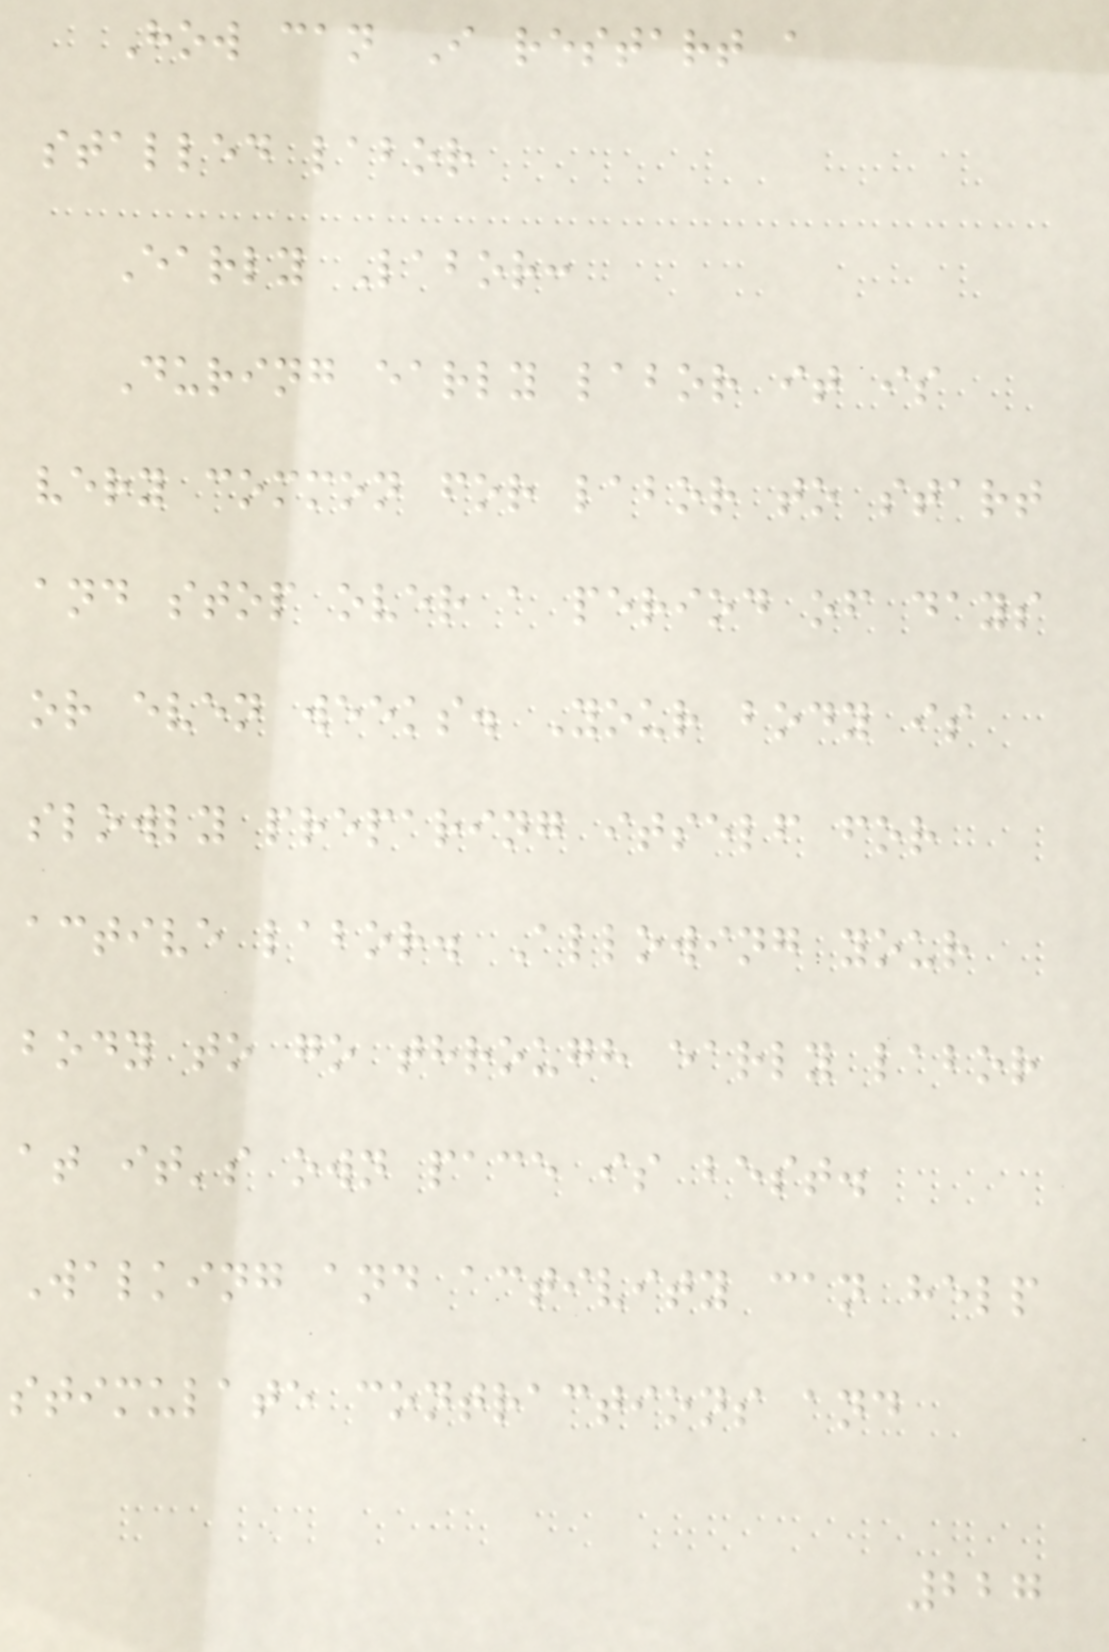How can I restart a
stalled labor
Early Labor:
During early labor it is
very common for labor to start
and stop over a period of days
or even weeks. Your body is
slowly preparing itself for
active labor. Allowing your
body to go through early labor
at it's own pace is best.
Walking and activity can help
stimulate contractions and
227
